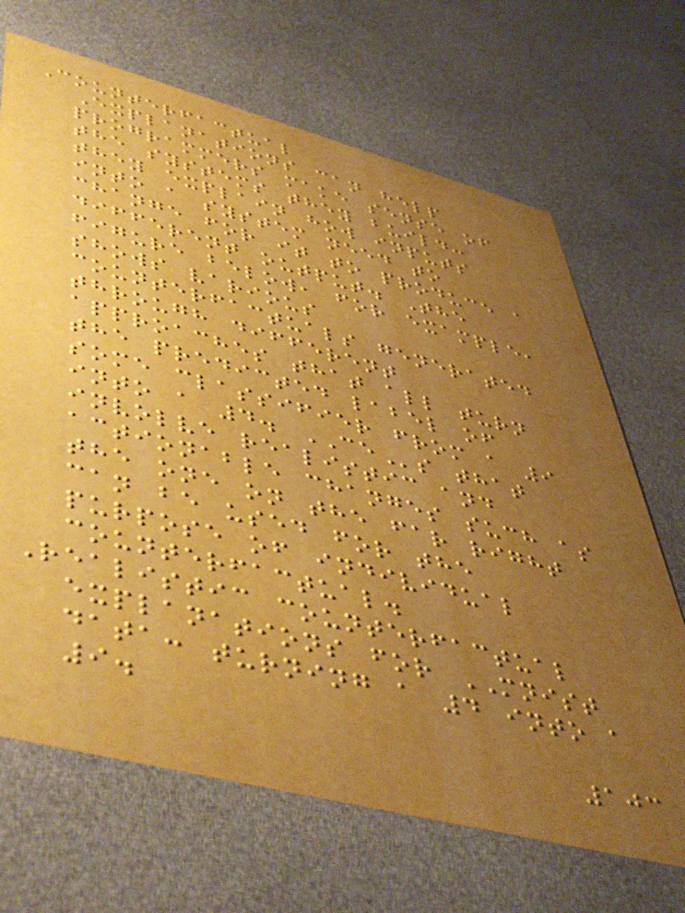Counterfactual
Explanations can help
programmers make sense of
the systems they build:
they explain how inputs
into a system need to
change for it to produce a
different output. The
figure below, for example,
shows various
counterfactuals generated
through different
approaches that all turn
the predicted label of
some classifier from a 9
into a 4. CEs that
involve realistic and
actionable changes such as
the one on the far right
can be used for the
purpose of individual
counterfactual.
Realistic counterfactual
explanations for MNIST
data: turning a 4 into a
9.
103
